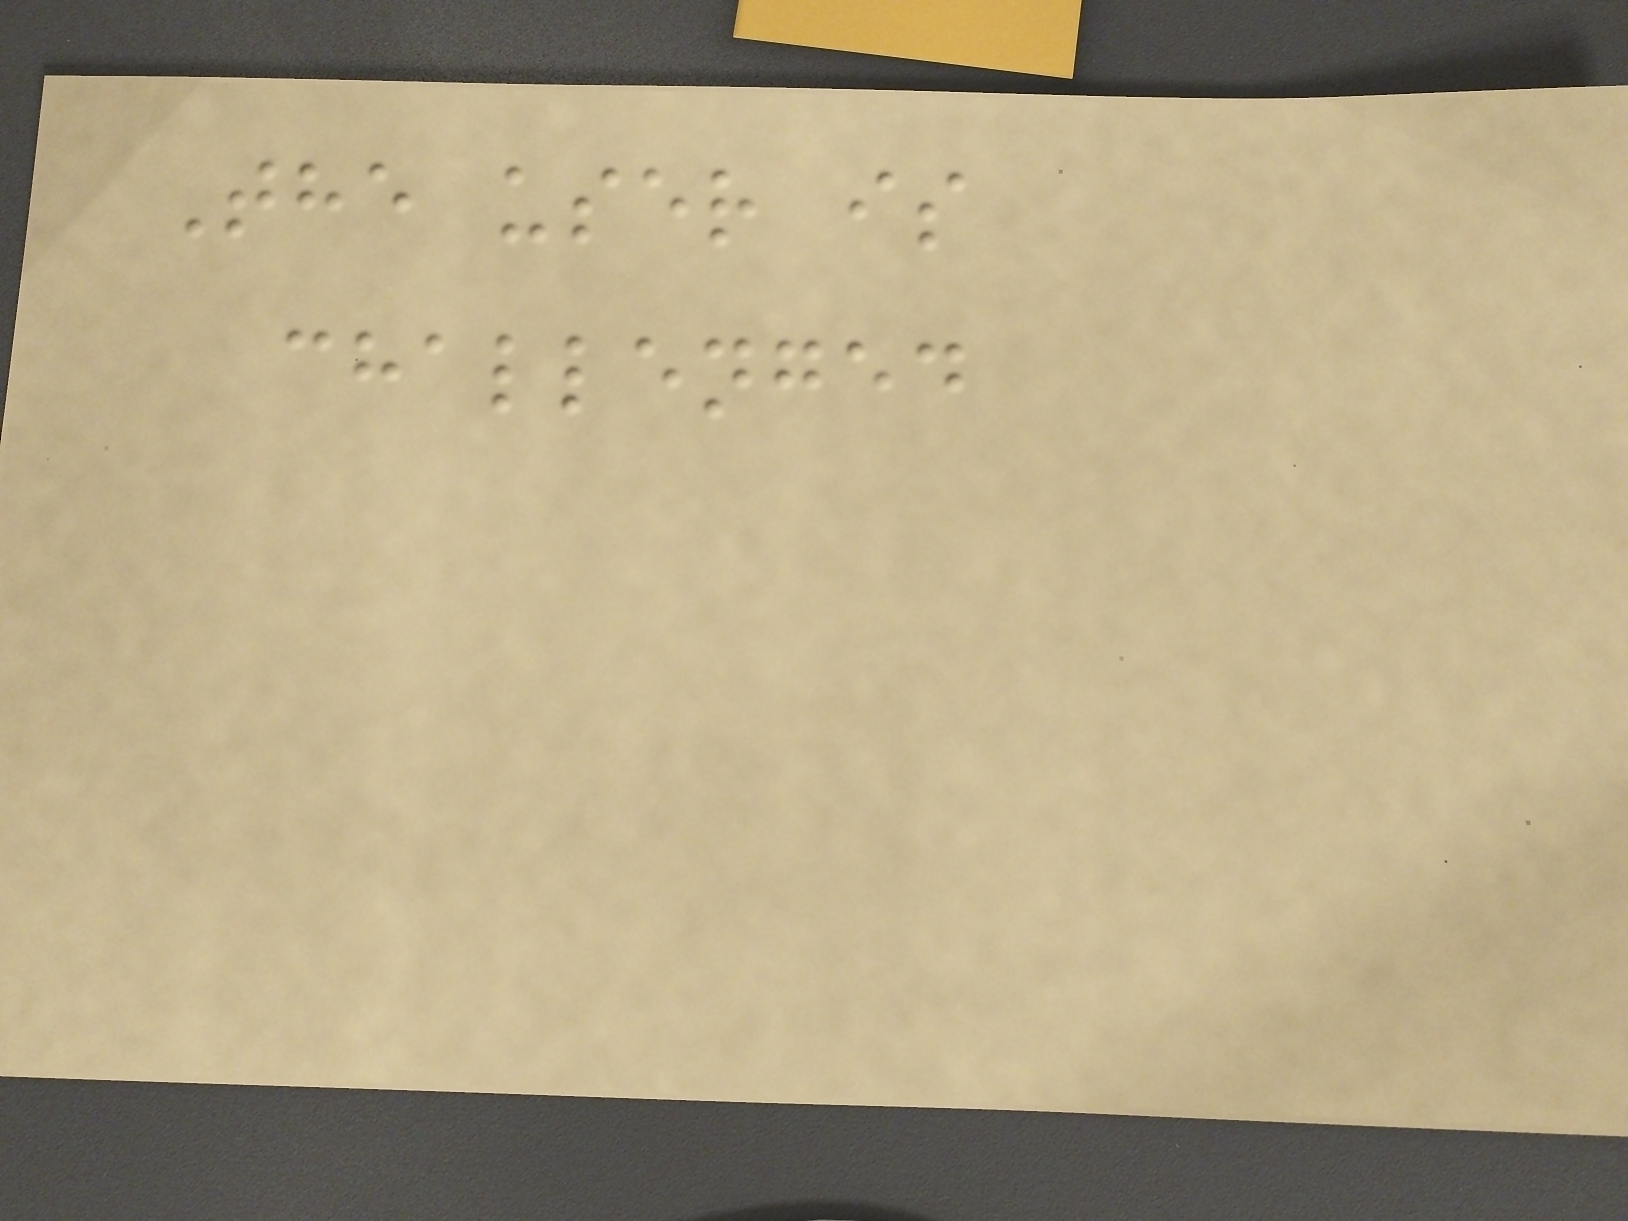The user is
challenged
